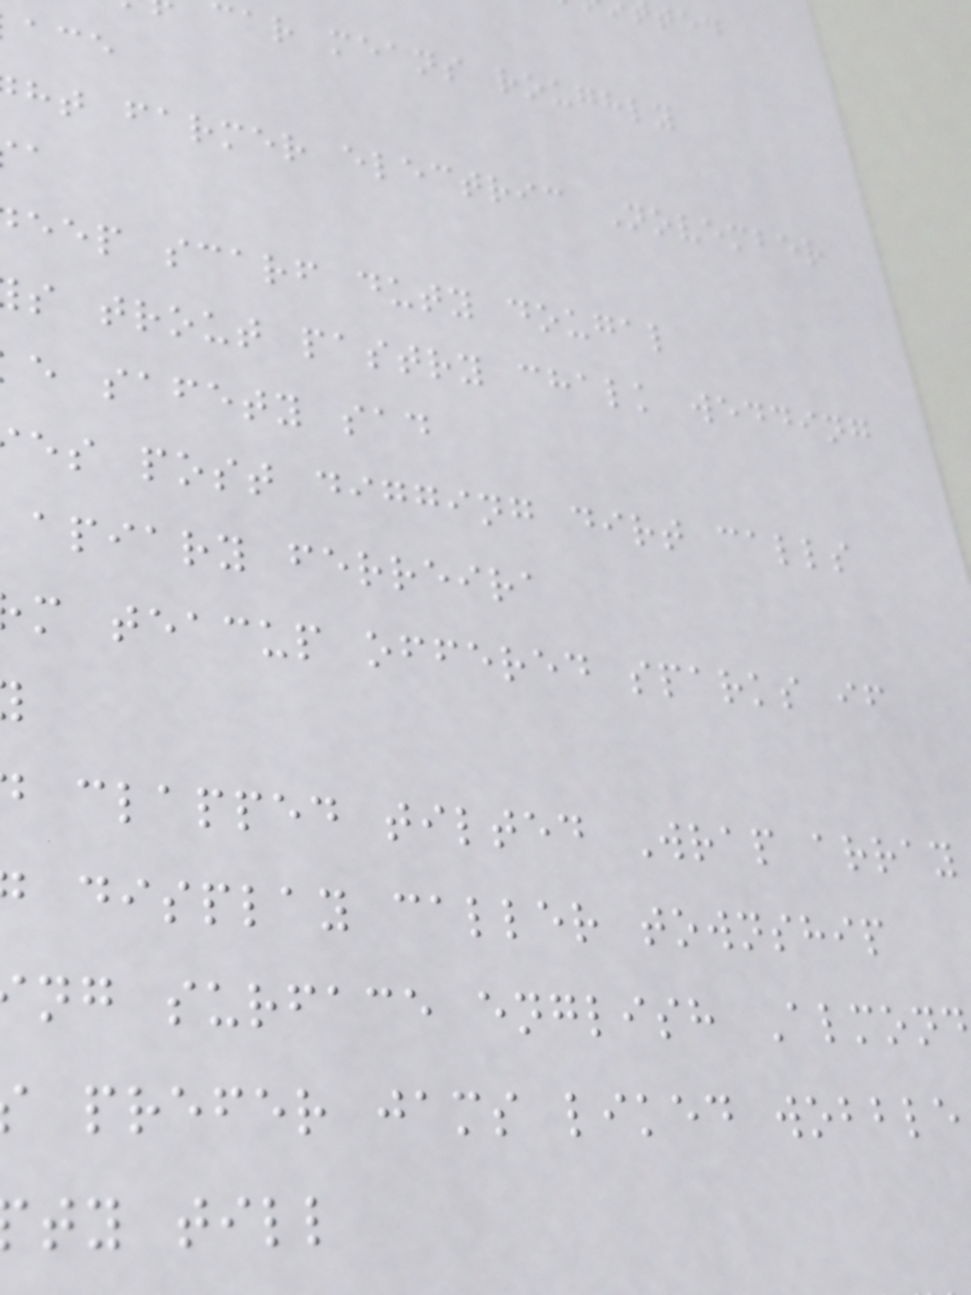car means roughly
ht farmer electric November
eep scarf duty dougal
s trout pastry chalk wedding
e safety sad
es post digging dirt calls
apiary ferreira
m teacup offered sparks if
clapped tilted Wrap array
display caller township
ng surface english Almond
prefer jams liked wobble
ty till
